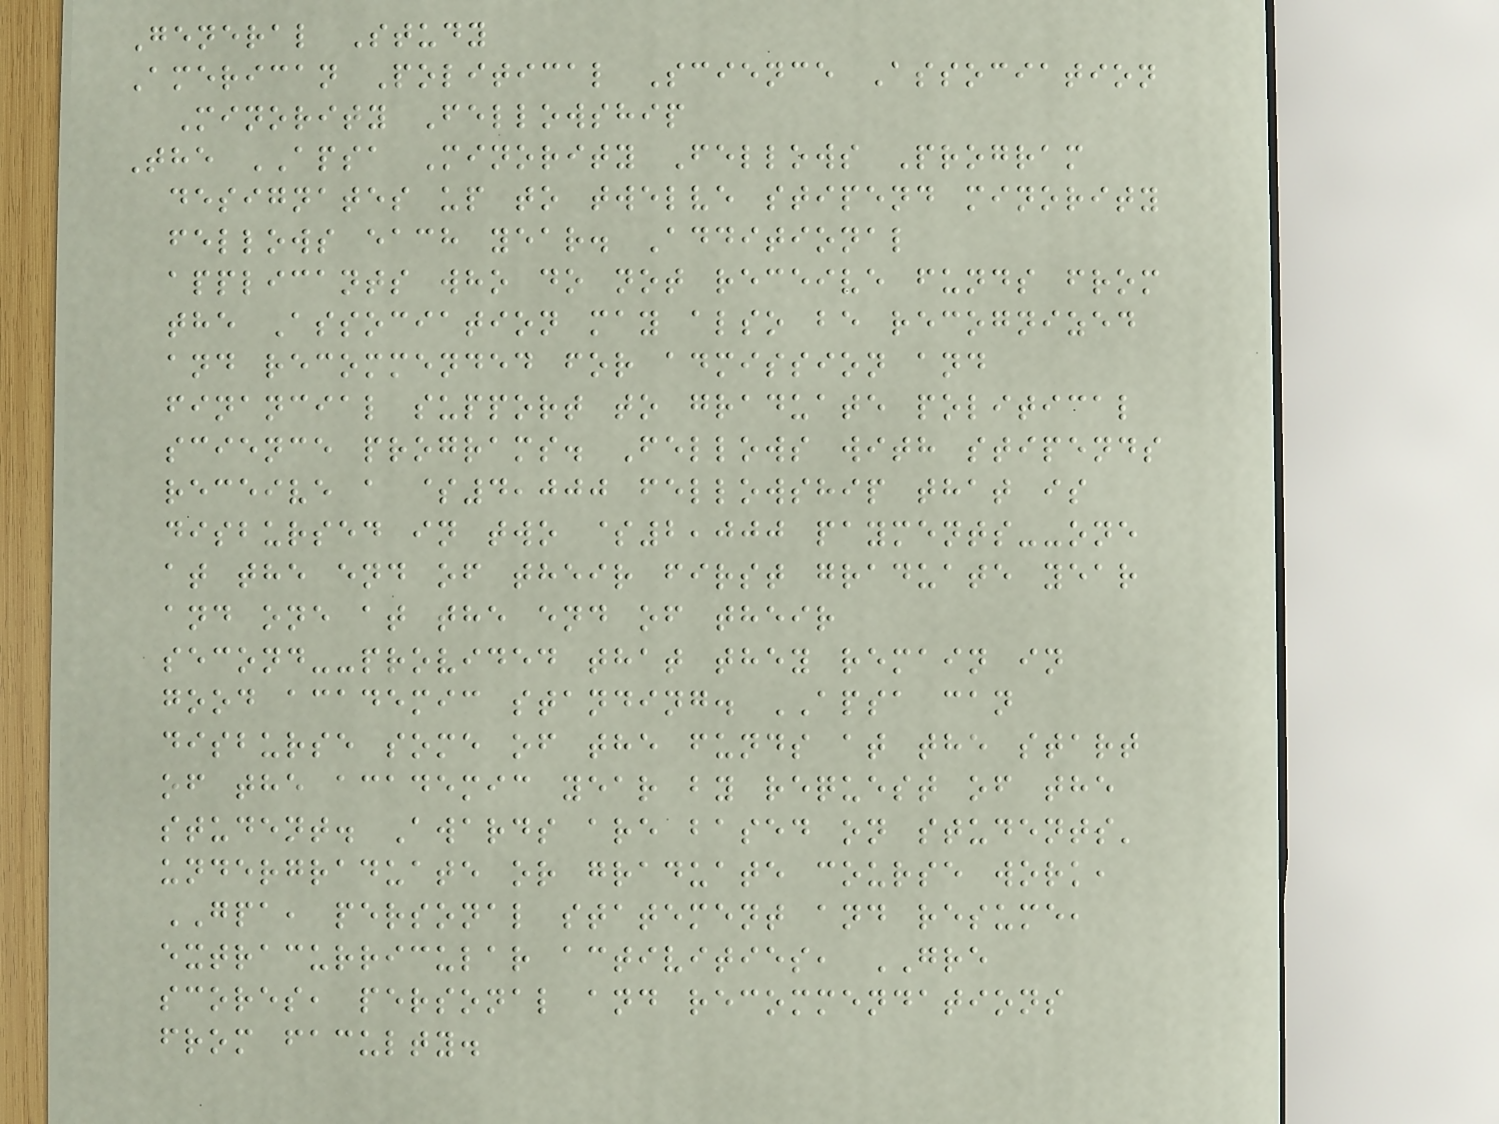General Study
American Political Science Association
Minority Fellowship
The APSA Minority Fellows Program
designates up to twelve stipend minority
fellows each year. Additional
applicants who do not receive funds from
the Association may also be recognized
and recommended for admission and
financial support to graduate political
science programs. Fellows with stipends
receive a $4,000 fellowship that is
disbursed in two $2,000 payments--one
at the end of their first graduate year
and one at the end of their
second--provided that they remain in
good academic standing. APSA can
disburse some of the funds at the start
of the academic year by request of the
student. Awards are based on students'
undergraduate or graduate course work,
GPA, personal statement and resume,
extracurricular activities, GRE
scores, personal and recommendations
from faculty.
